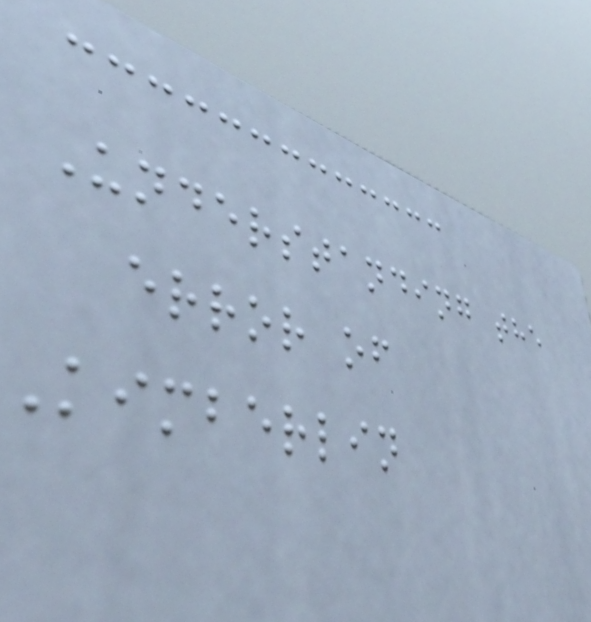Understanding the
error of
Kimberlin
